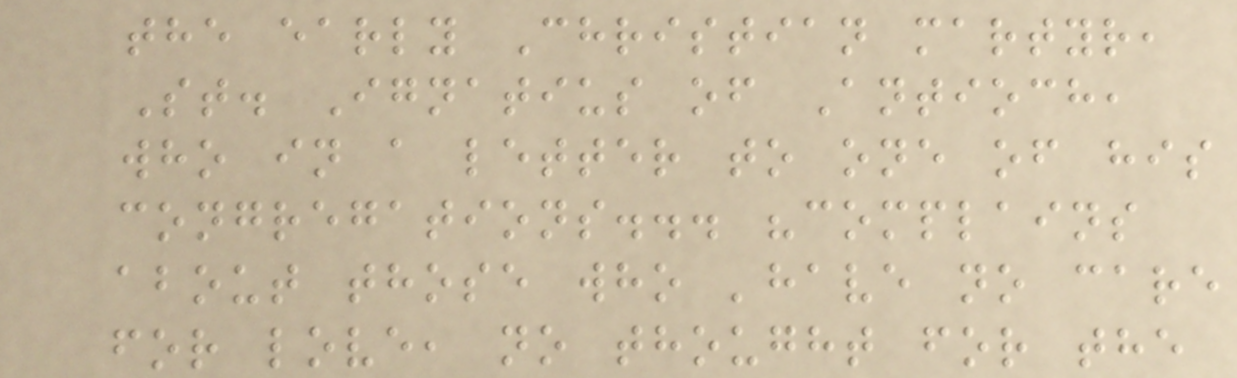the early Christian martyr,
St. Ignatius of Antioch,
who in a letter to one of his
congregations... "complains
about those who 'have no care
for love, no thought for the
